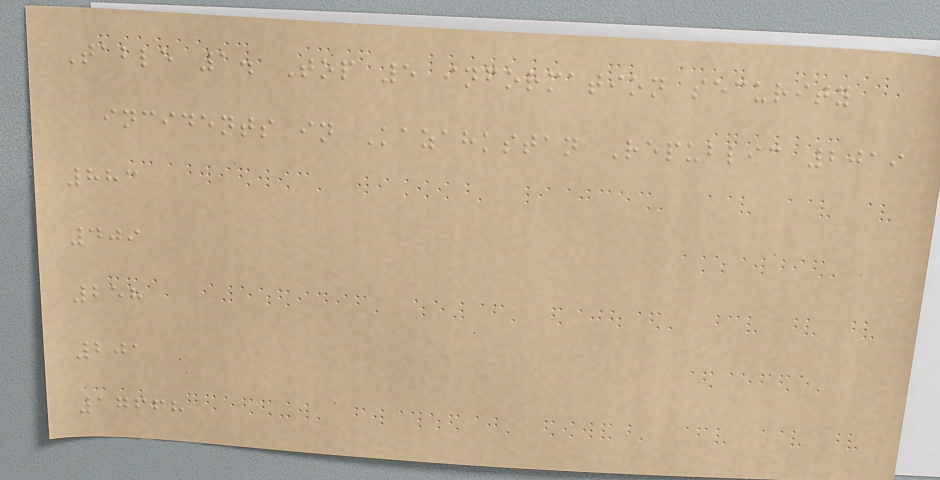Table 1. Top 5 information security
incidents in Kazahkstan Republic 2019
883
409
258
201
17668
